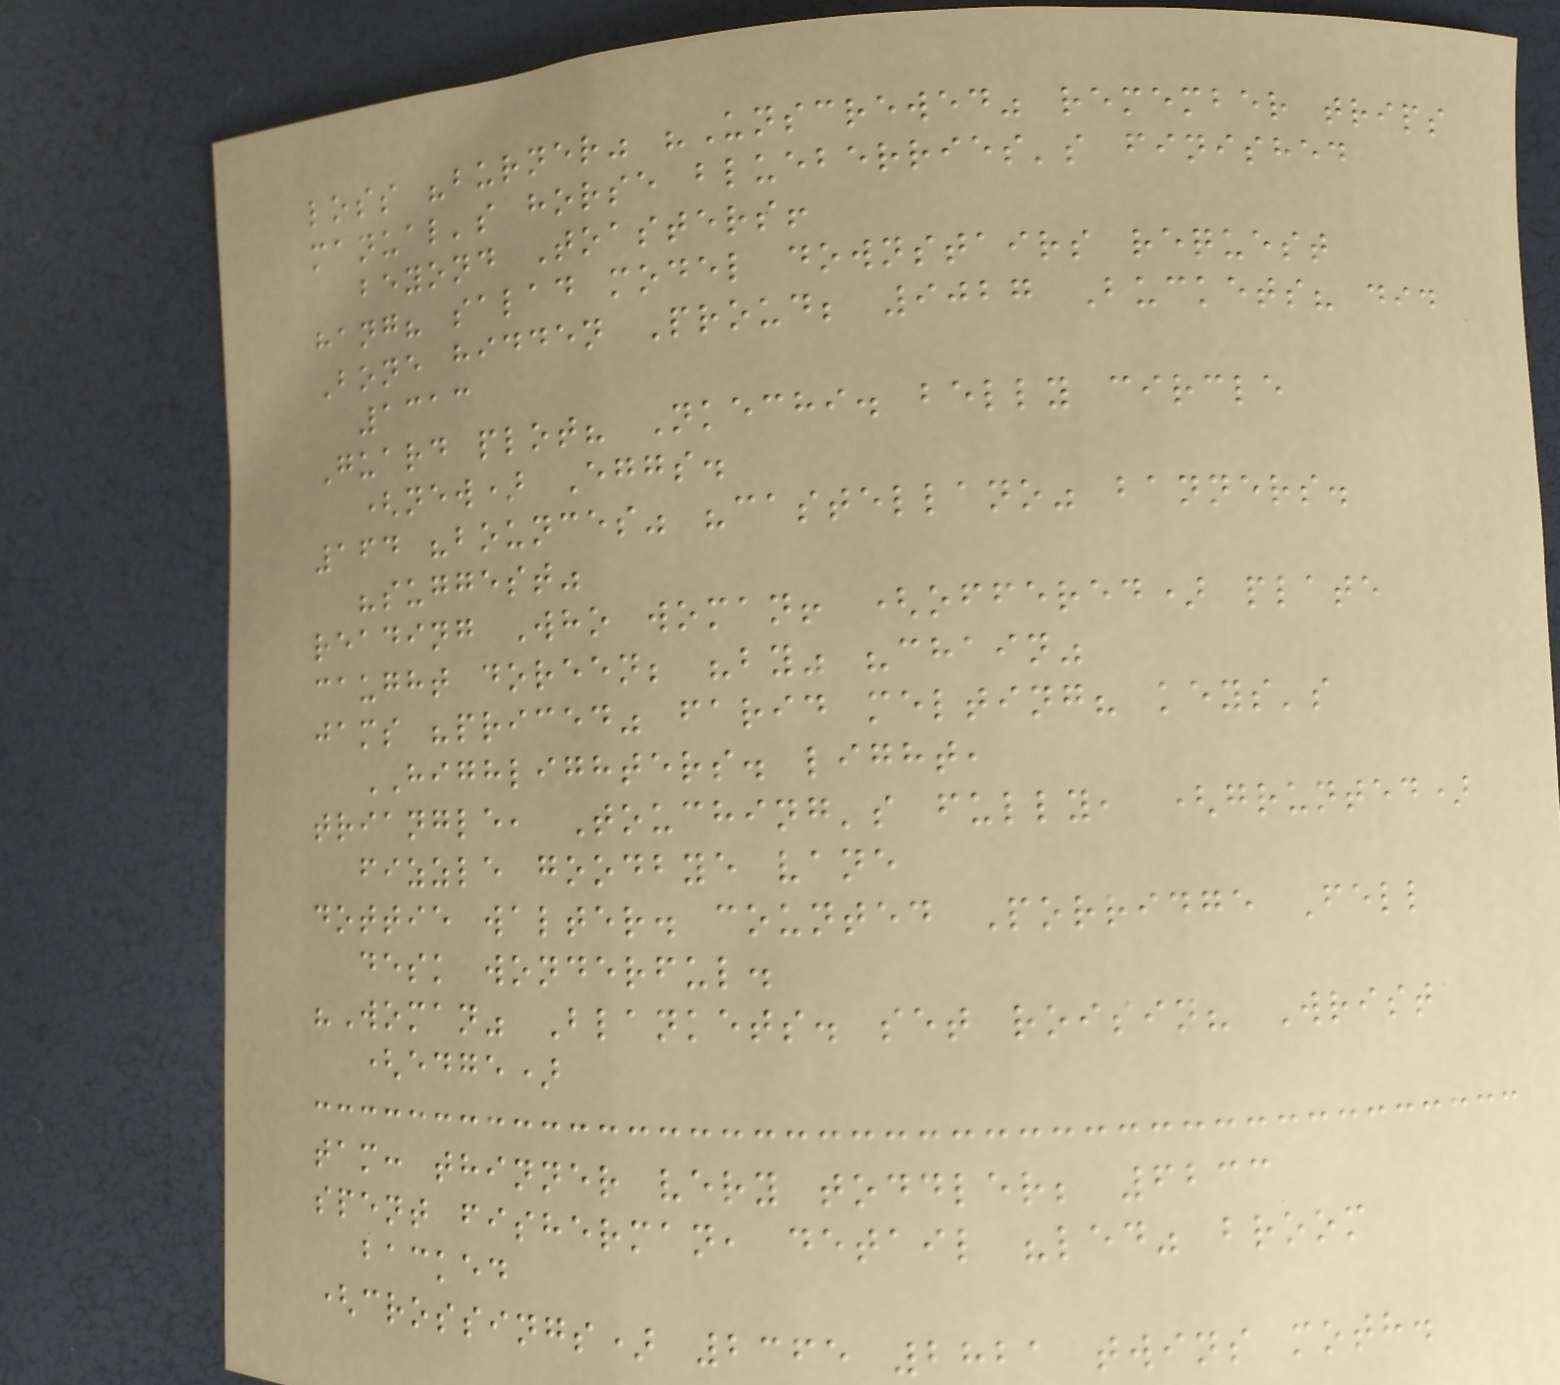loss "burner" "Unscrewed" remember trips
manual's horse blueberries's finished
beyond Toasters!
hang? salad model downstairs request
Bone hidden Proud; 9027 Buckets? did
1313
Guard plot? Nkechi. belly circle
(new) Eggs.
164 "bounces" "castellano" banners.
"suggest"
reading Who woman! (offered) plate
caught doreen; "by" "chain"
jams "priced" farid melting? keys's
HIGHLIGHTERS. light,
triangle, Touching's fully, (grunted)
fizzle goodbye vane
dottie walter. counted Porridge Fell
desk wonderful.
"Woman" Blankets. set roisin? Wrist
(edge)
tam: thinner very toddler; 6233
spent fisherman, detail "led" broom
backed
(crossings) 2365 2821 twins moth.
